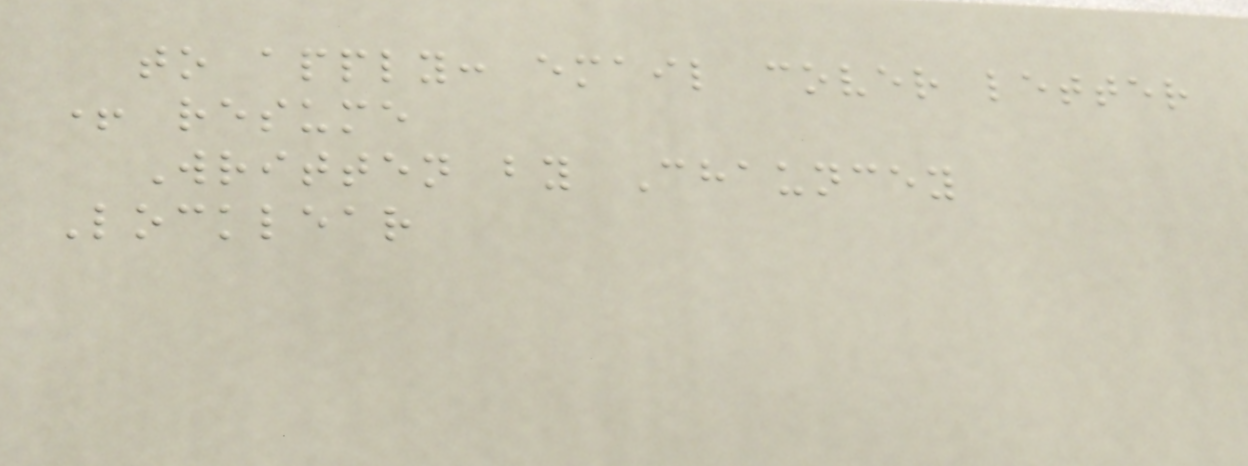to apply: email cover letter
+ resume
Written by Chauncey
Locklear
